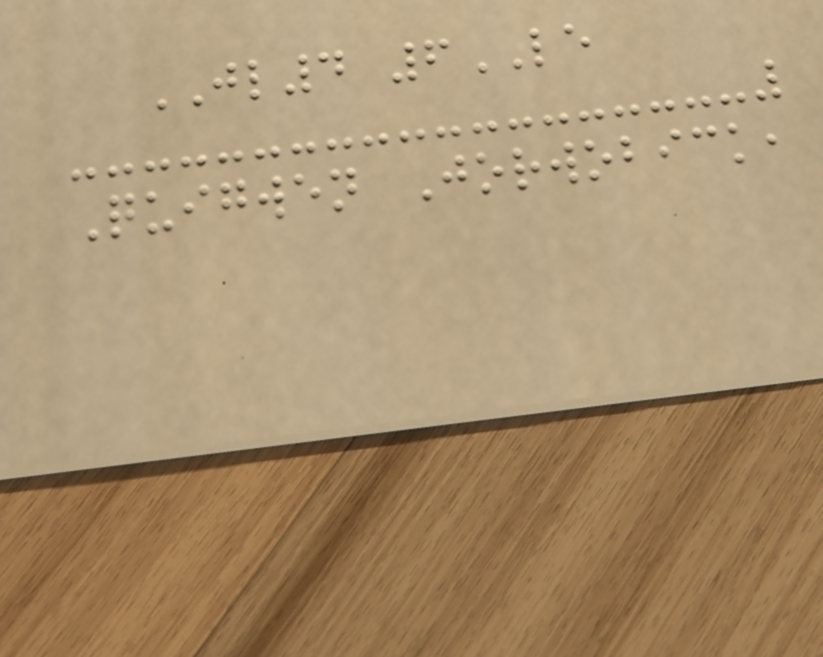JL4 6LE
Quigwen Jorwobick,
